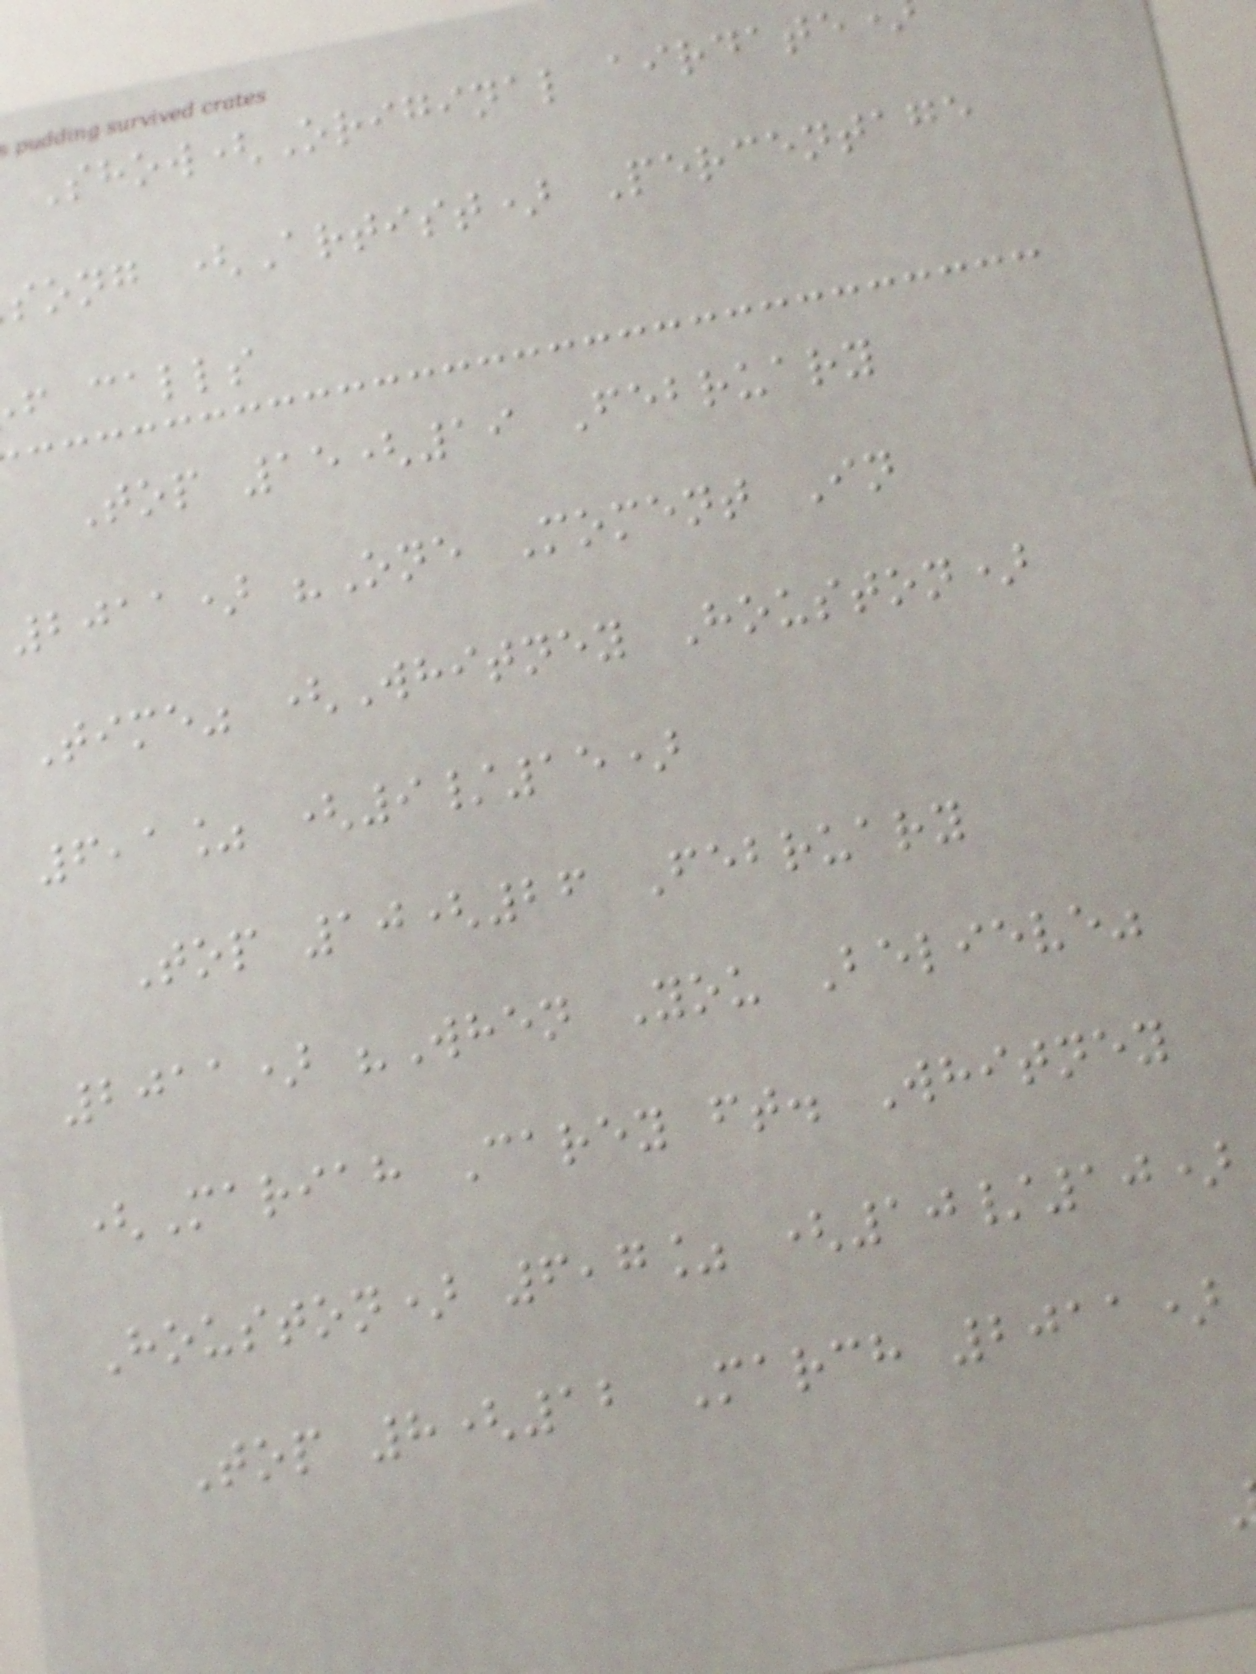Show(Original airdate
song (Artist) Percentage
f calls
Top 15(19 February
2011) "One Moment In
Time" (Whitney Houston)
6,1% (9/15)
Top 10(26 February
2011) "When You Believe"
(Mariah Carey ft. Whitney
Houston) 6,7% (10/10)
Top 8(12 March 2011)
